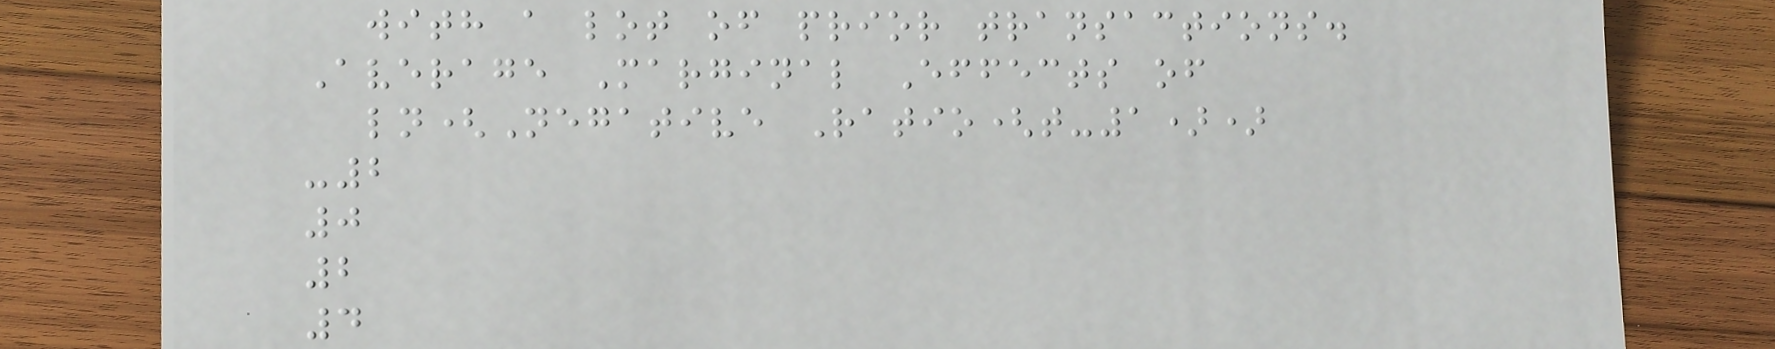with a lot of prior transactions.
Average Marginal Effects of
ln(Negative Ratio(t-1))
-2
0
2
4
